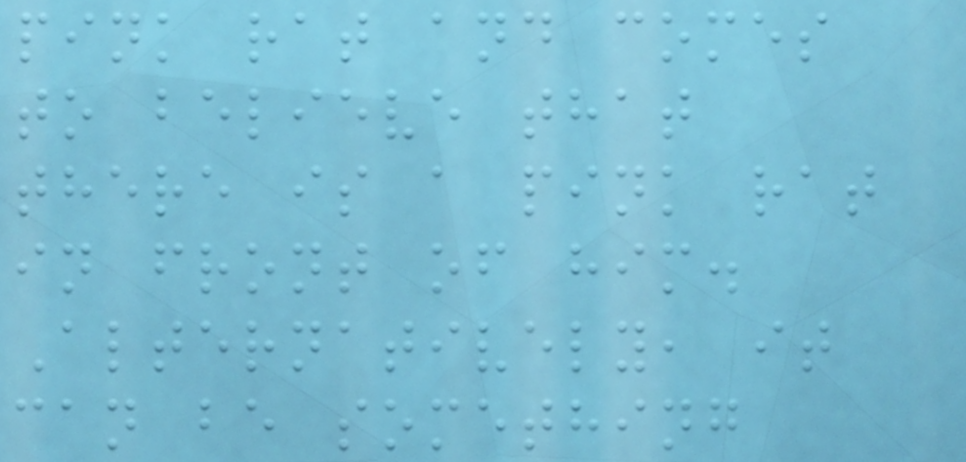pink rat and comes
to believe that
there is a pink rat
in front of him.
Alternatively, it
can be something
